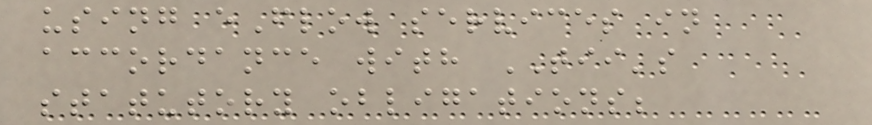using eFlow services in
accordance with TII's
statutory obligations;
